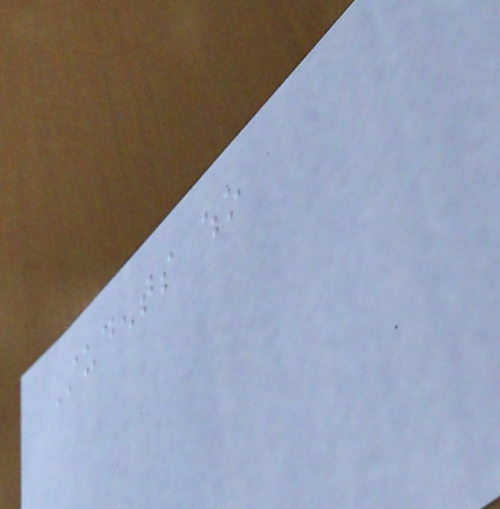Students who
